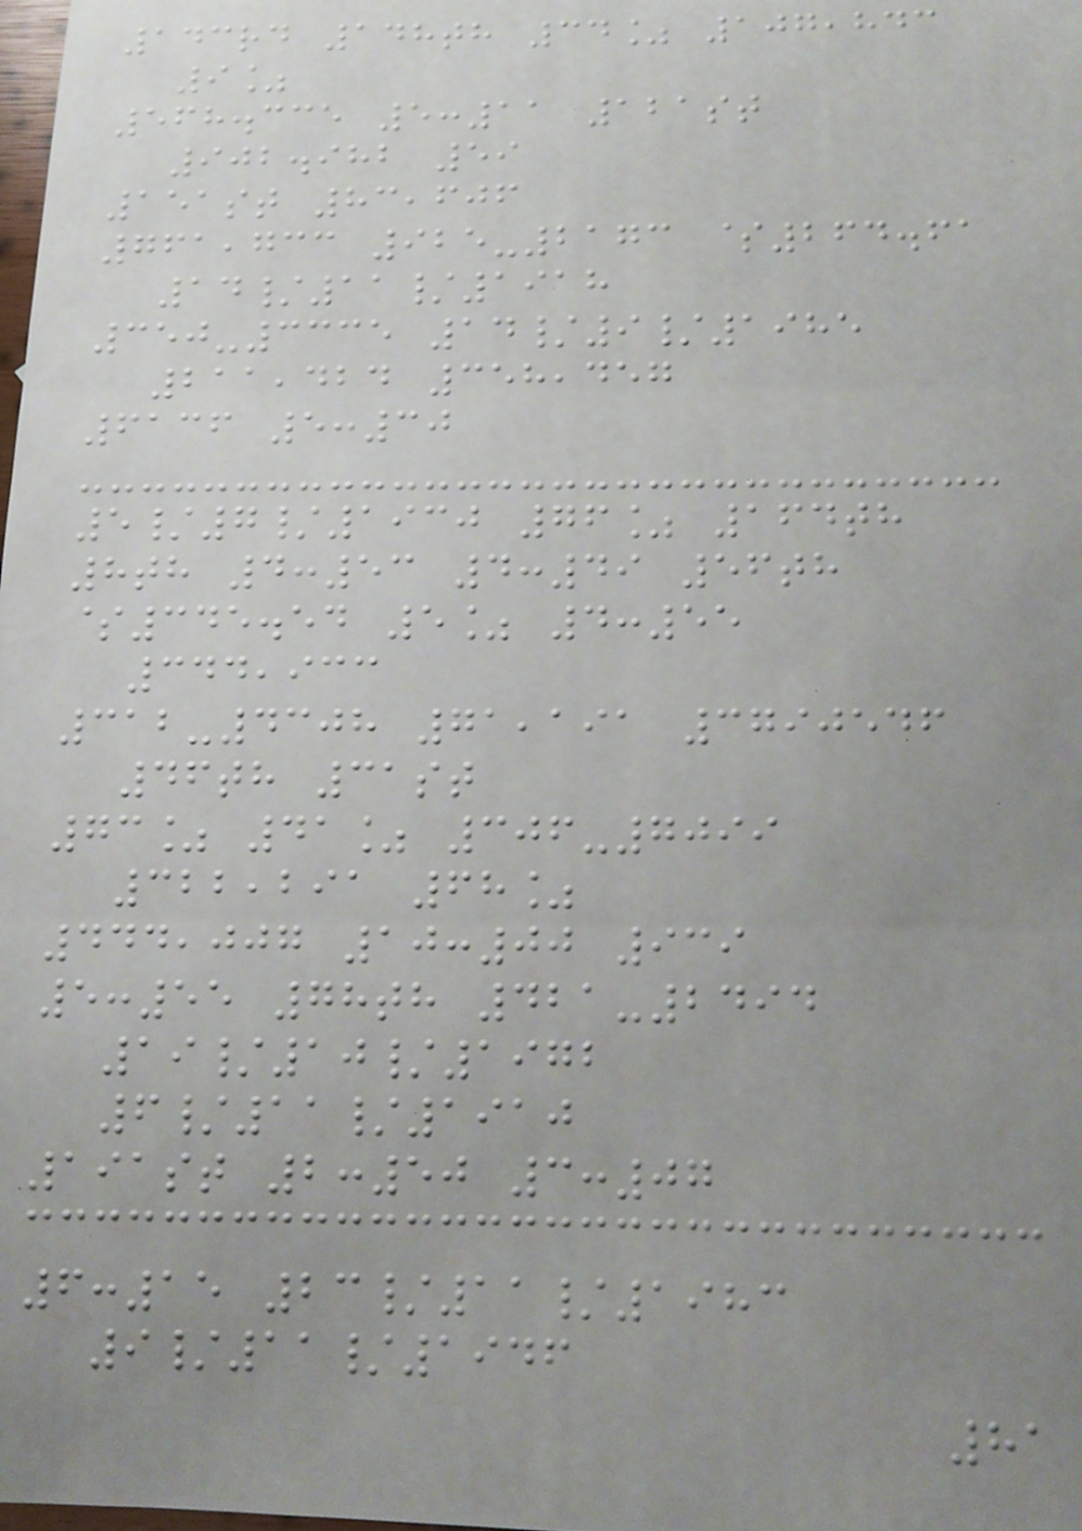143rd 148th 34% 107,843
9%
568.335 5:11 121st
902.982 59
151st 83,606
761,733 925-2173 $264.61
14/11/1918
350-3335 14/9/1985
211,424 358,457
6136 5:30
5/7/1930 76% 164th
8th 4:53 4:49 56th
$345.54 5% 4:55
344,933
312-4308 71,191 3790546
46th 31st
73% 41% 306-7099
322,291 68%
444,007 10:00 939
5:55 78th 421-2494
19/10/1972
6/11/1910
191st 2:50 3:07
6:15 23/11/1983
9/11/1946
81
